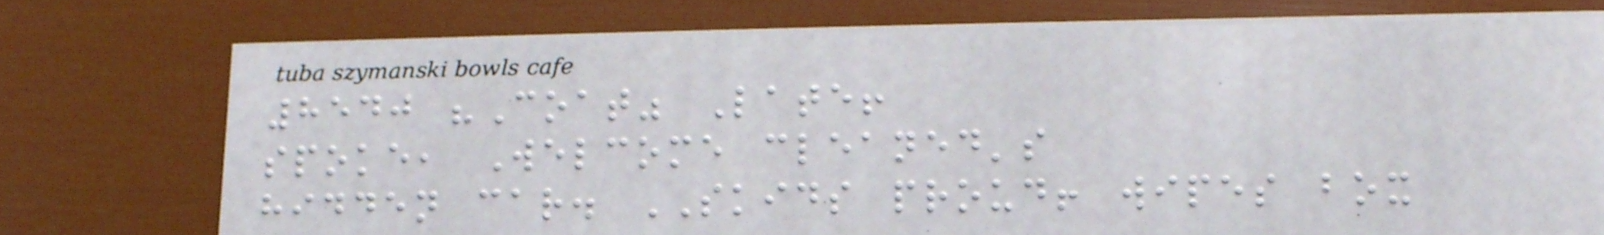8540 "Coat" Late!
spoke, Welcome cleaned's
hidden car. SKIDS proud! wipes box
